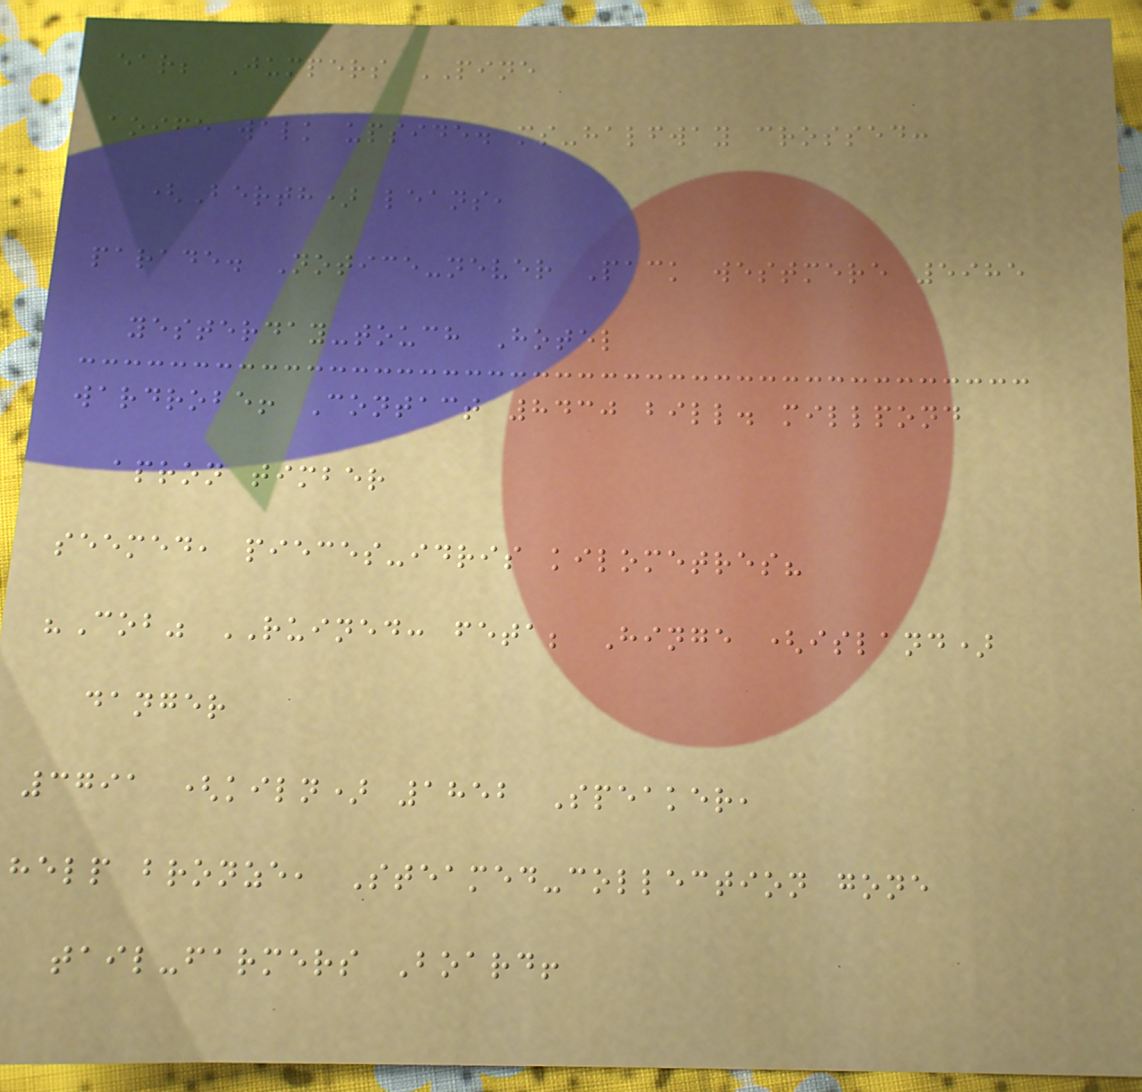ear; Jumpers PINE
aoife walk upside. ms-halfway crossed:
(Berth) leans,
parade. Notice-never Pack westmere 5985
yesterday-touch Hotel
wardrobe! Contact 8430 bill. millpond
apron timber
seemed, pieces-idris kilometres?
"Cob" RUINED: feta; Hinge (island)
danger
3791 (kiln) 1852 Speaker,
help bronze, Steamed-collection gone
tail-farmers Board!
